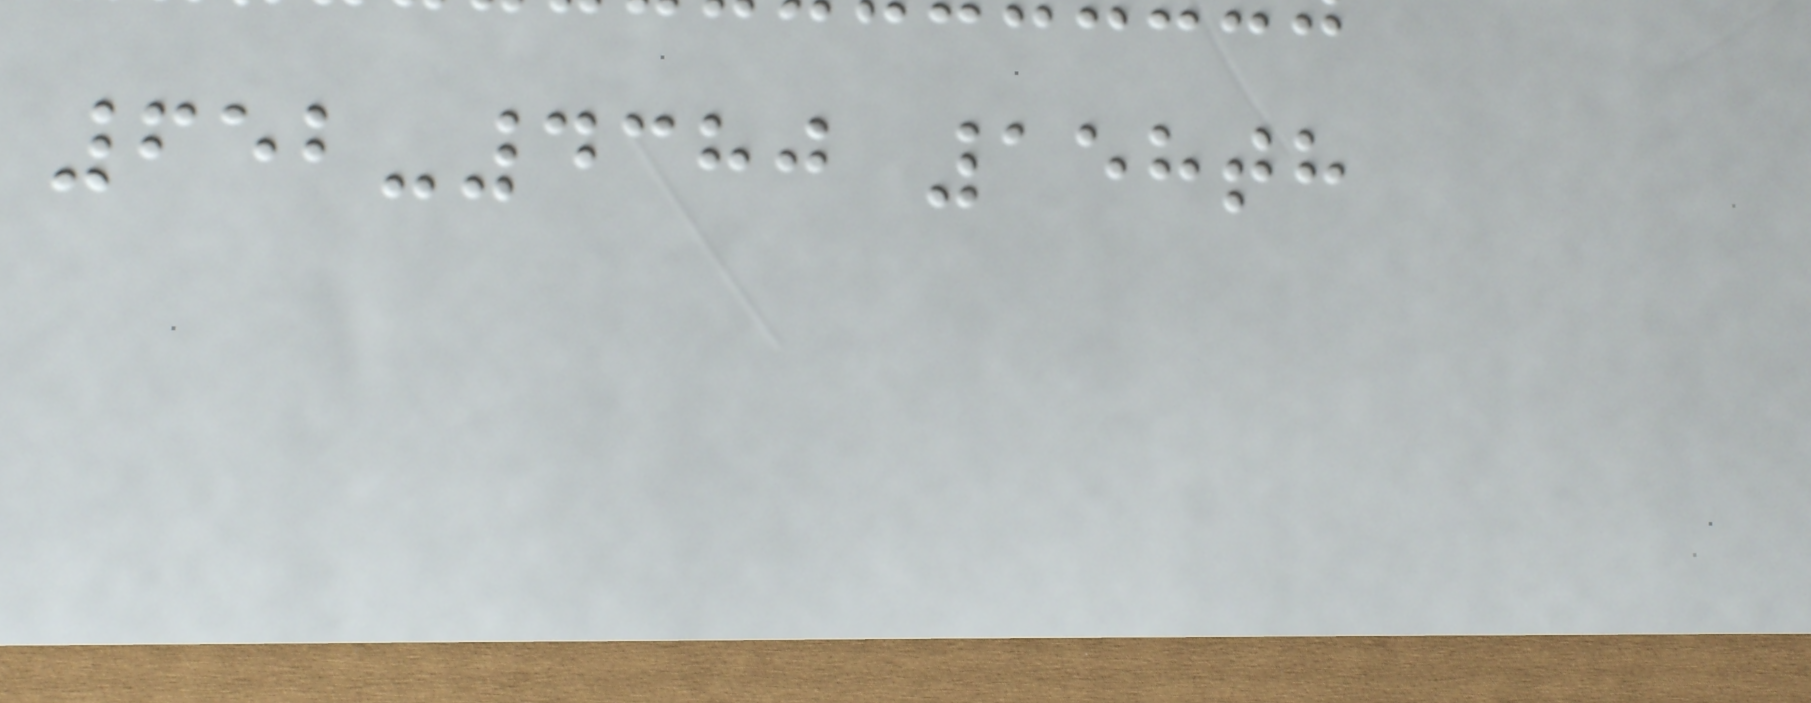652-4380 158th
